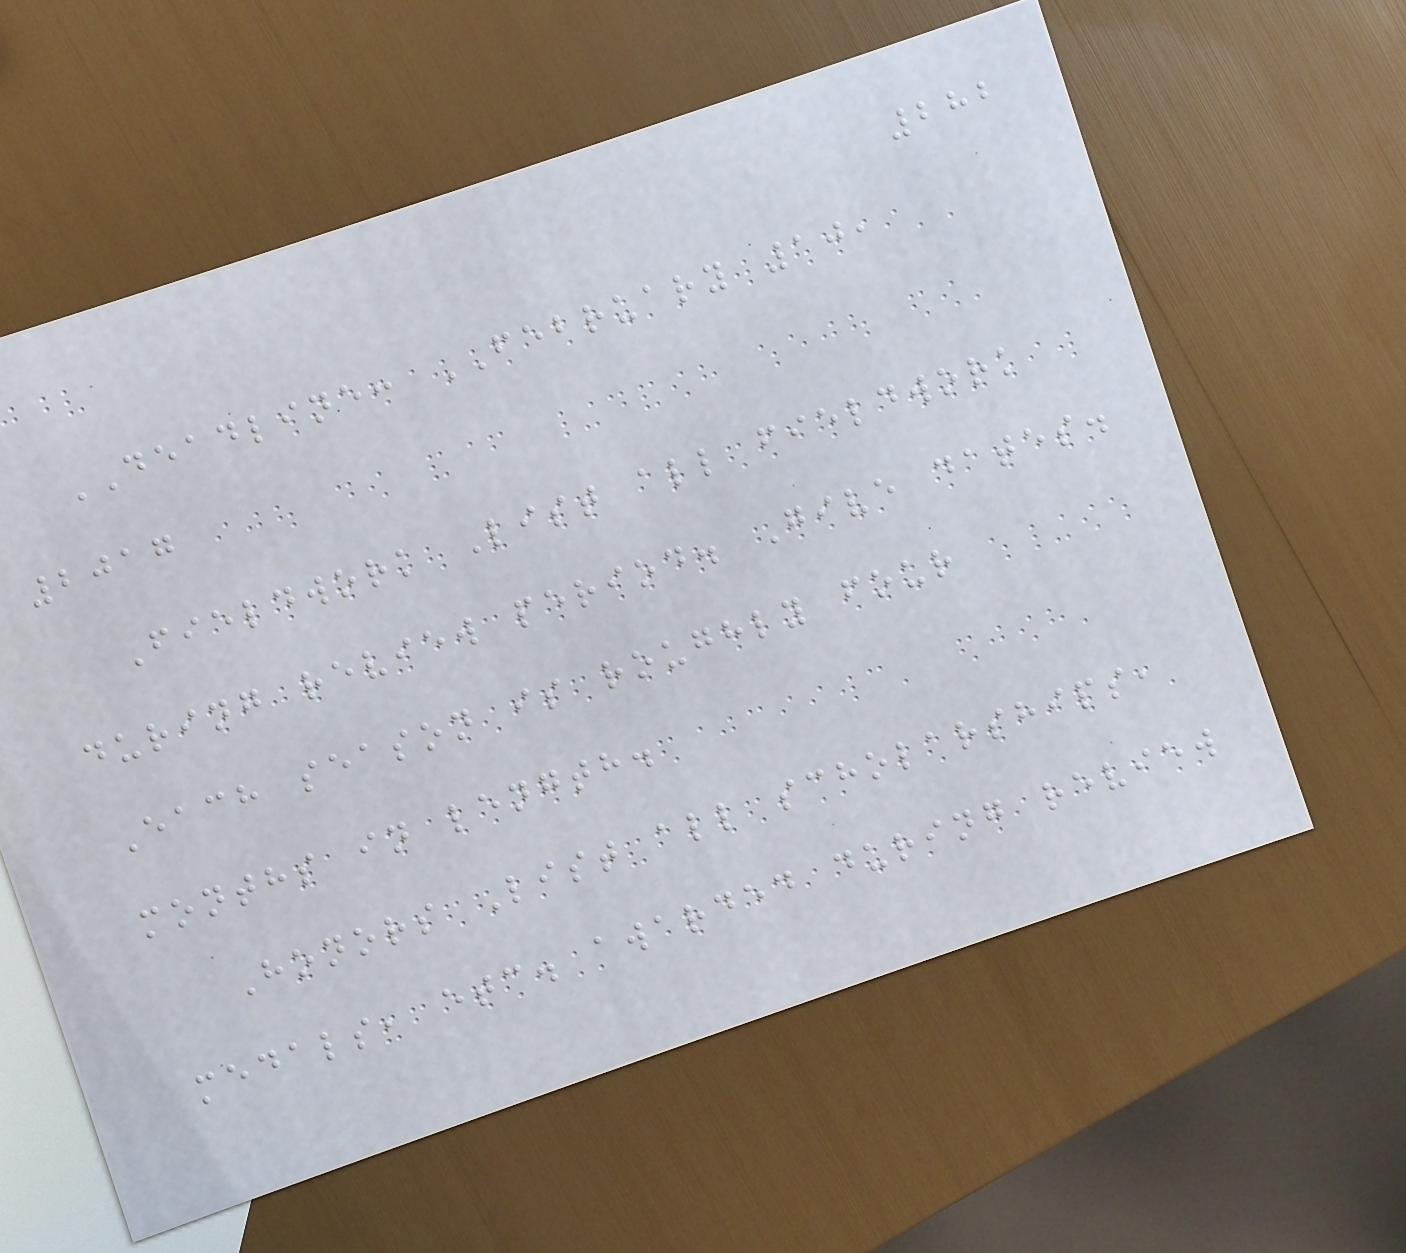282
DEADLINE: FEBRUARY 10,
2017
Fieldwork List all fieldwork
during review period. Give dates.
Each season is roughly four
months in length.
Honors List all scholarships,
medals, etc. awarded during review
